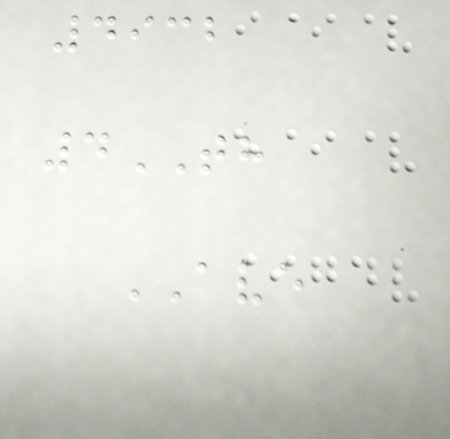4932
4TH
AVE
